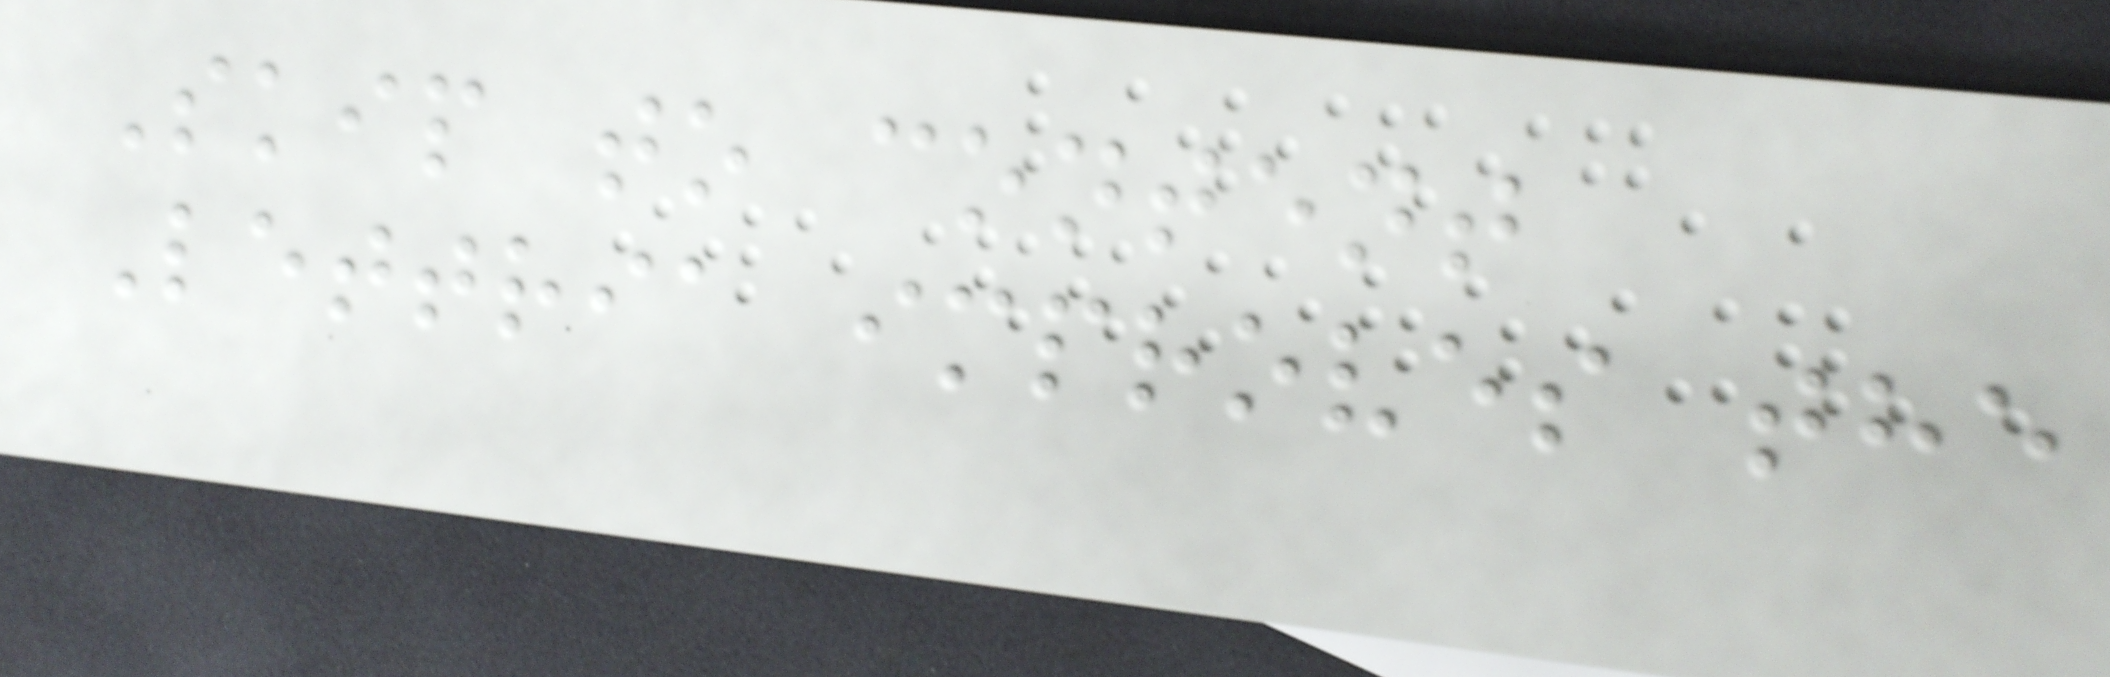Skip to content
Lettria improves the
